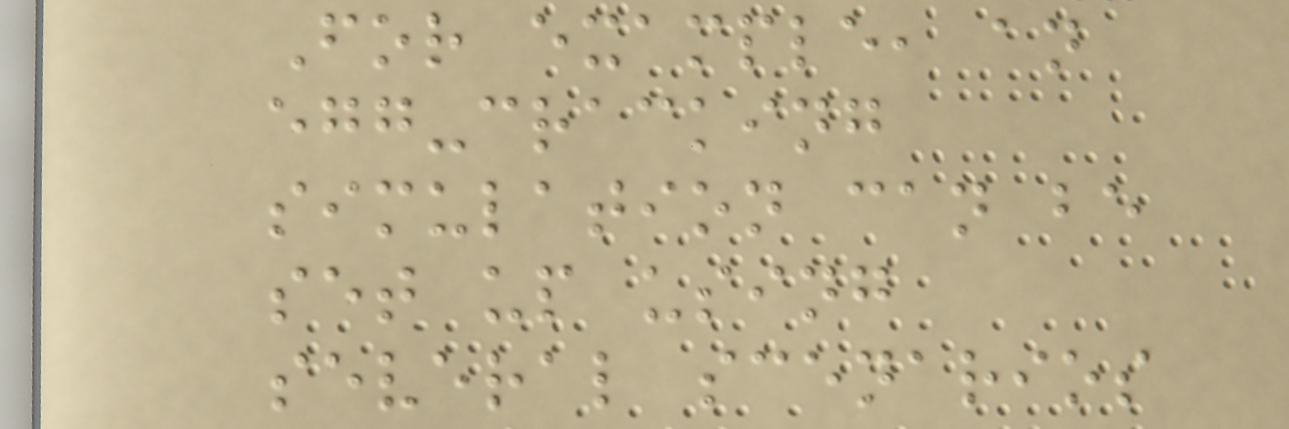For example, an
egg-cracking
simulation can be
set up using
several scenarios
